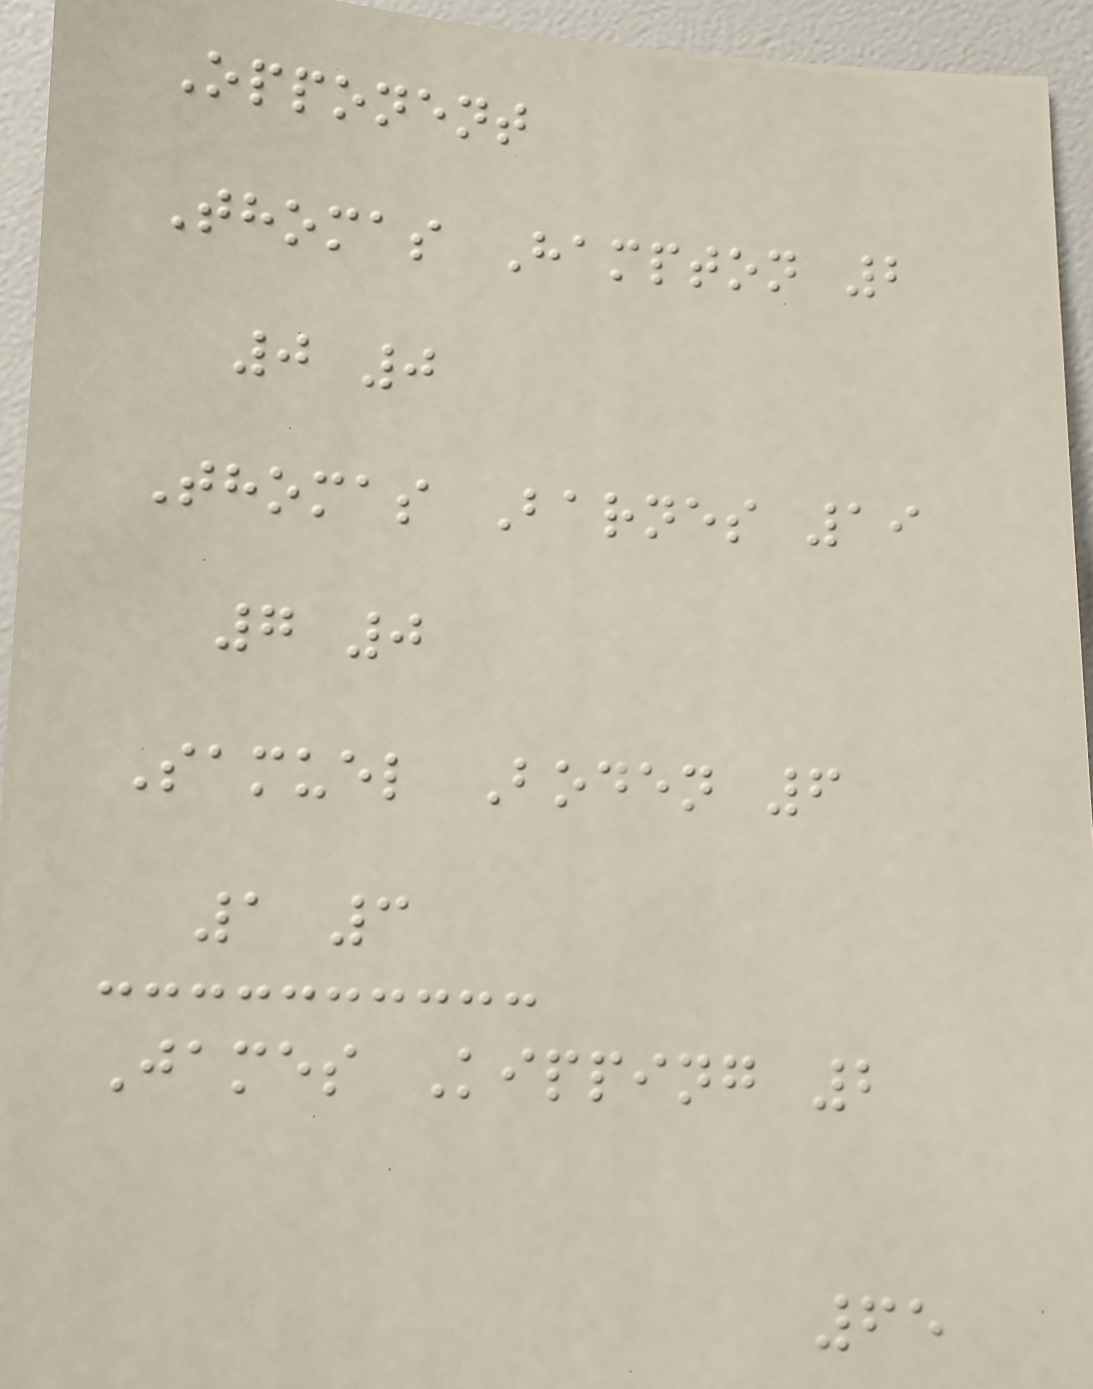Opponent
Thomas Hampton 2
0 0
Thomas Barnes 19
7 0
Samuel Boden 6
1 3
James Kipping 2
65
